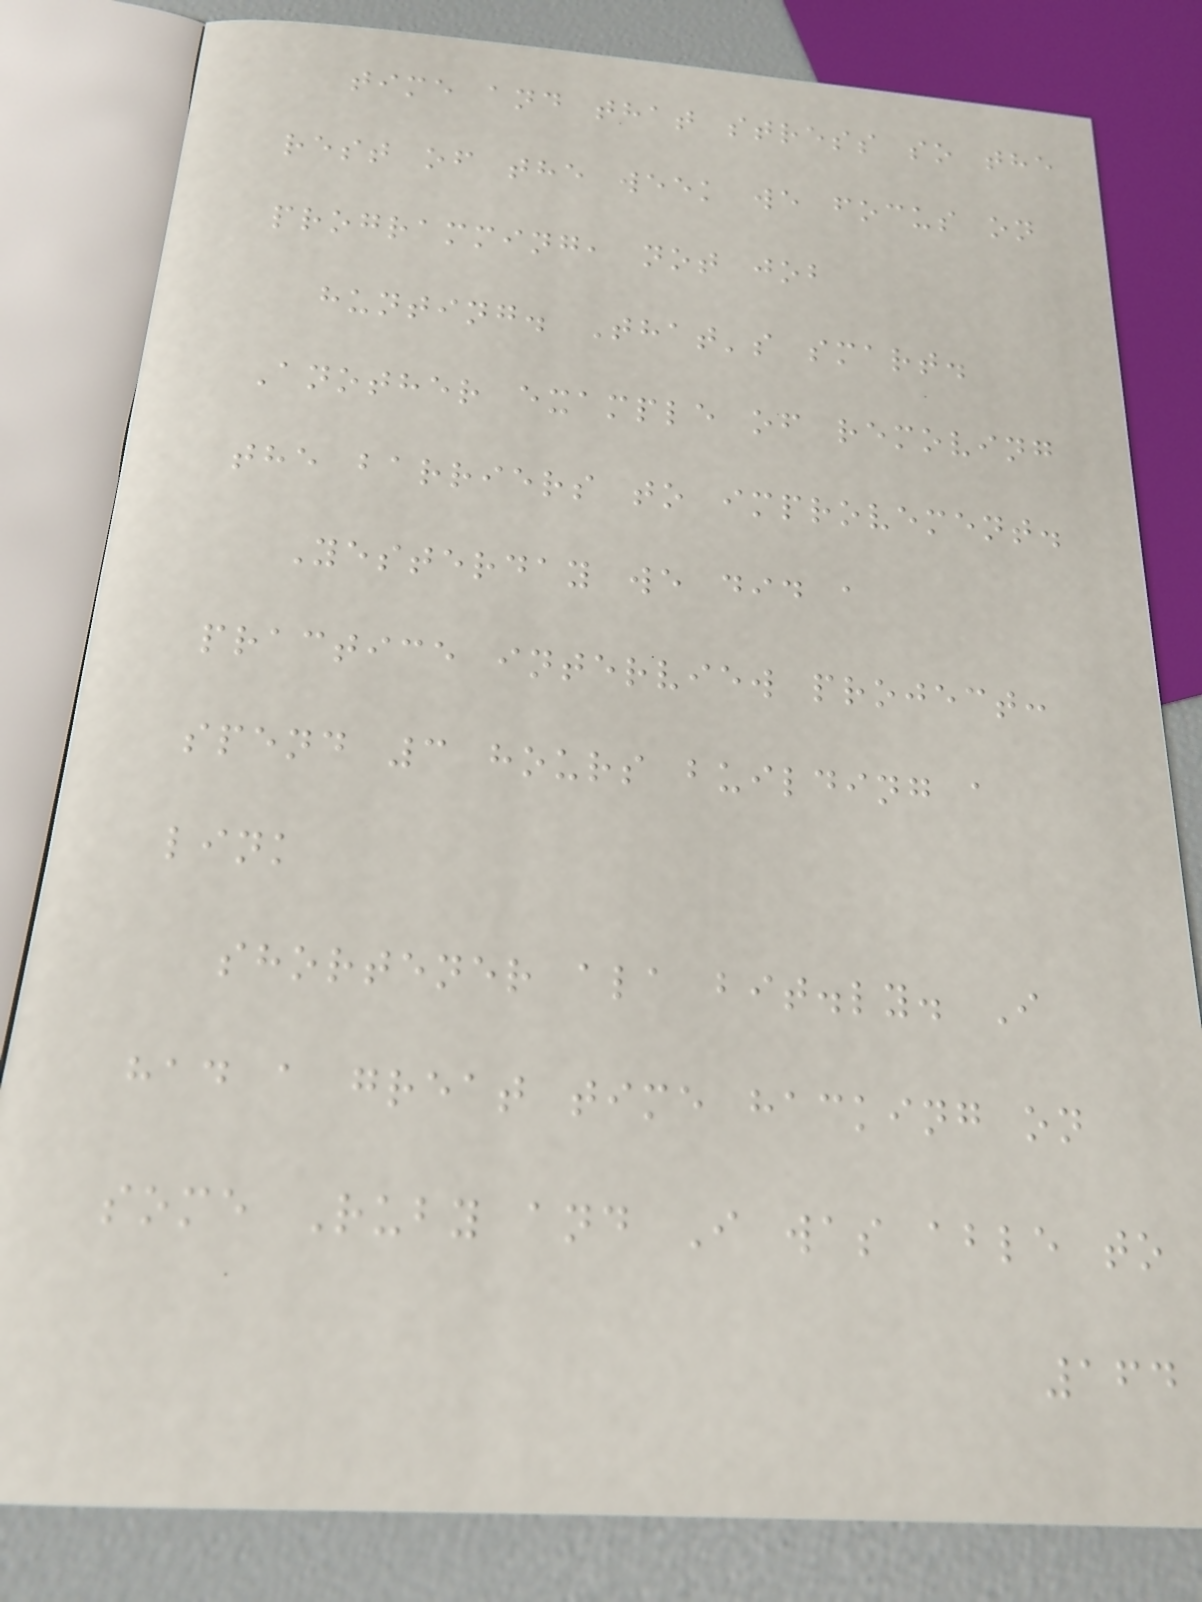time and that stress so the
rest of the week we focus on
programming, not job
hunting. That's smart.
Another example of removing
the barriers to improvement.
Yesterday we did a
practice interview project:
spend 3 hours building a
link
shortener ala bit.ly. I
had a great time hacking on
some Ruby and I was able to
164
